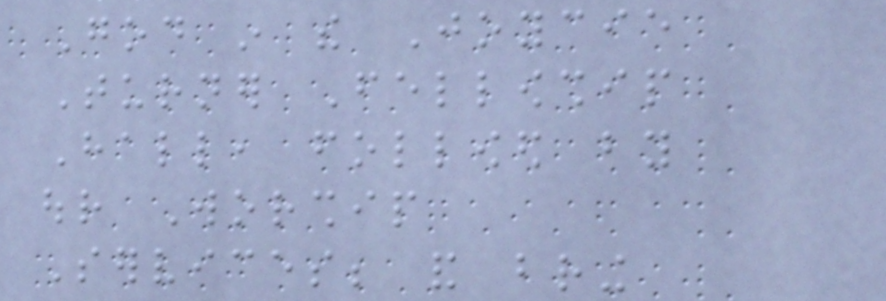God in the Joycie
Turner Fellowship
Hall, followed by
our Worship
Services; and bring
